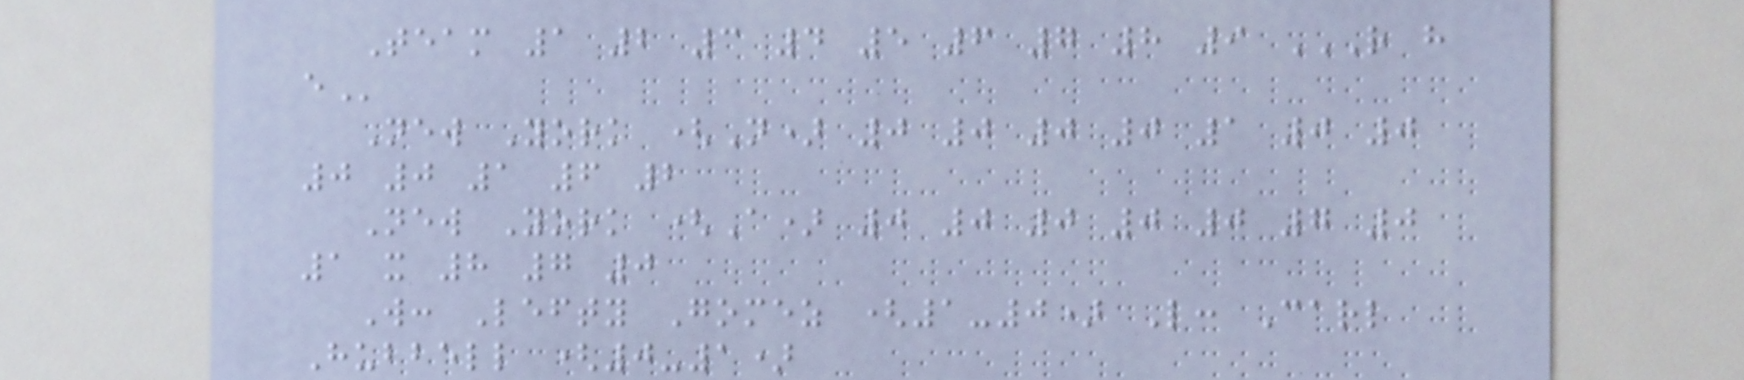Team 1 2 3 4 5 6 7 8 9 R H
E
New York (N) 0 0 0 0 1 0 0
0 0 1 6 2
New York (A) 0 0 0 0 0 7 0
1 x 8 7 0
W: Lefty Gomez (1-0) L: Carl
Hubbell (0-1)
